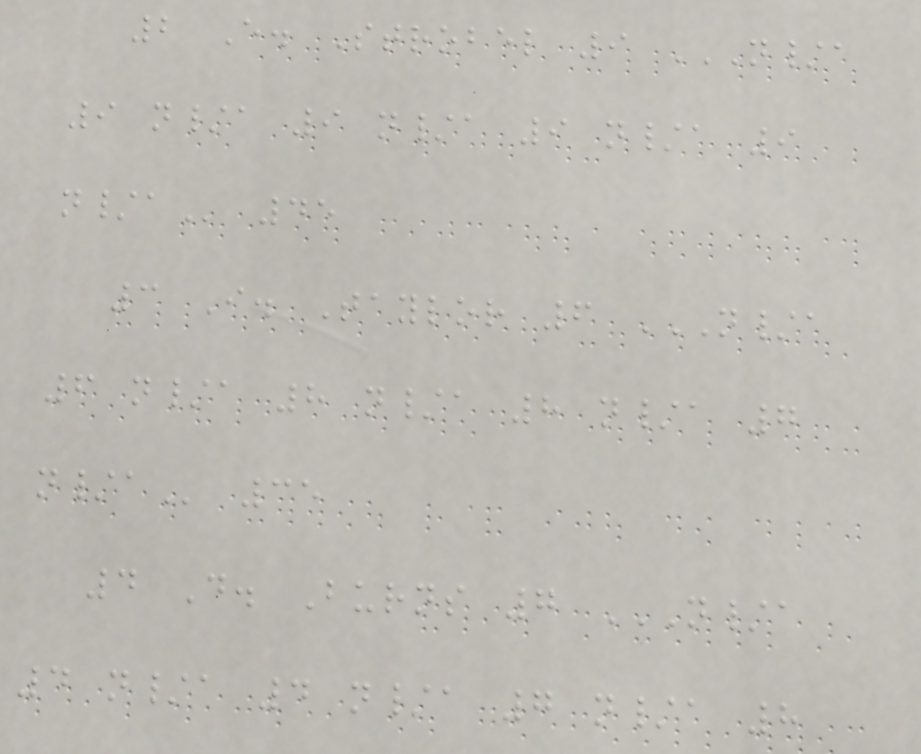2 E. Strobel 9 N/A
9 N/A 9 N/A 9 N/A 9
N/A 45
3 I. Taylor 6 N/A
6 N/A 8 N/A 8 N/A 7
N/A 35
4 D. Burns 7 N/A
4 N/A 4 N/A 7 N/A 8
